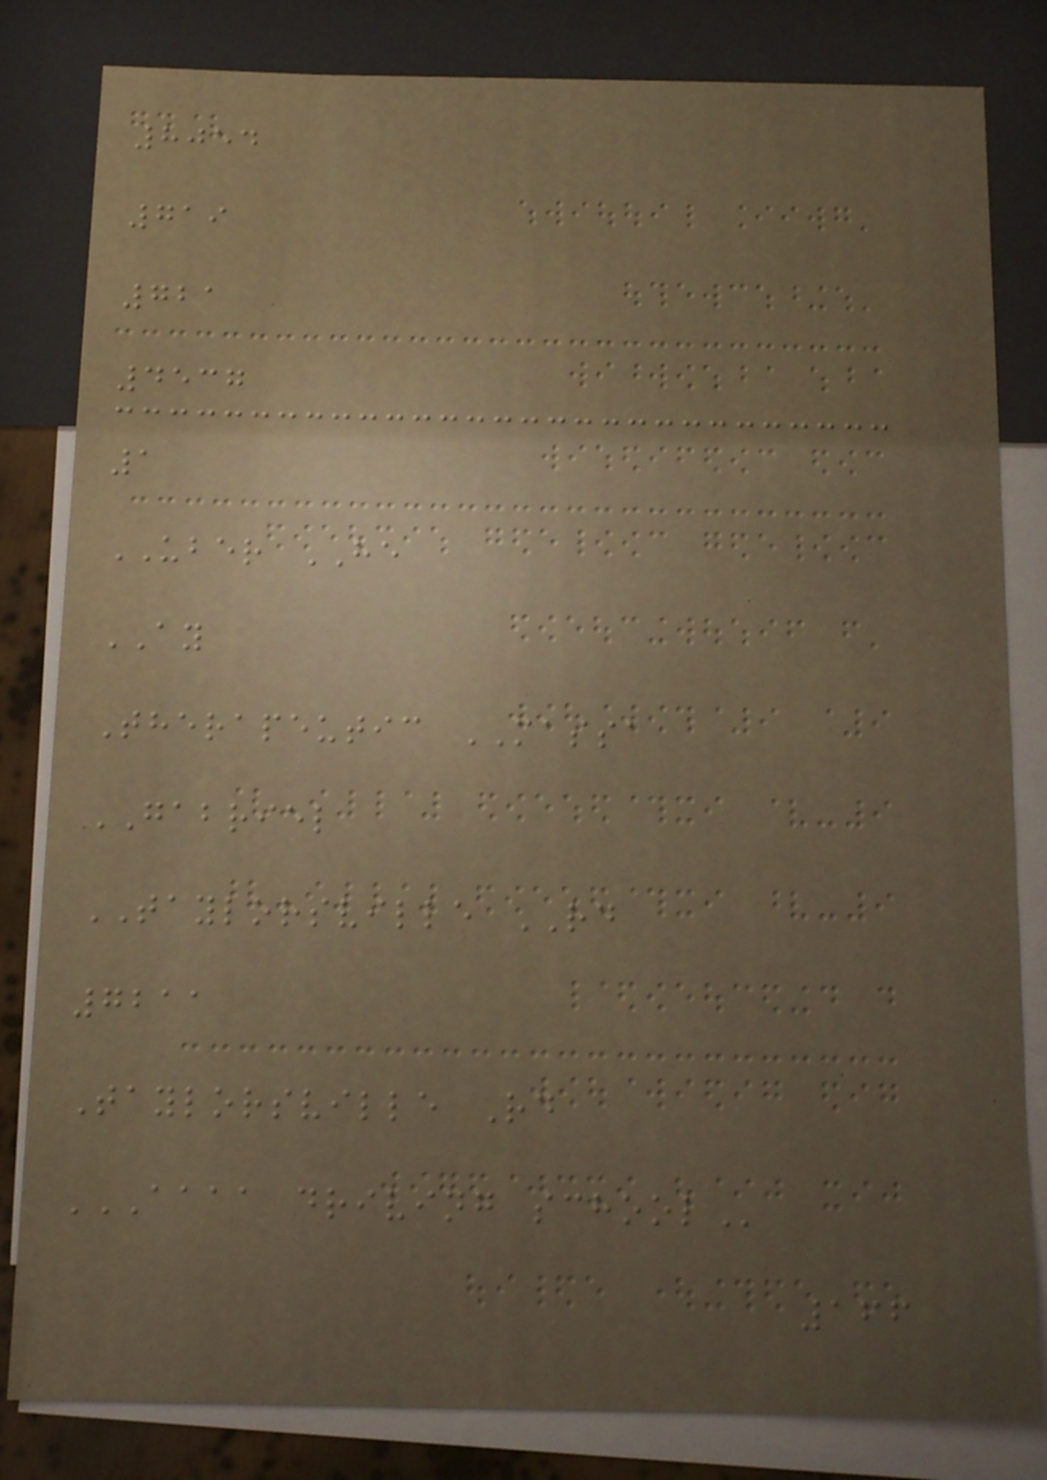8054
719
721
4537
1
UBER HE
AY
Therapeutic MASSA
GABRIEL
TAYLORSVILLE RD
7211
Taylorsville Rd
AAAA DRIVING SCHOOL
166
